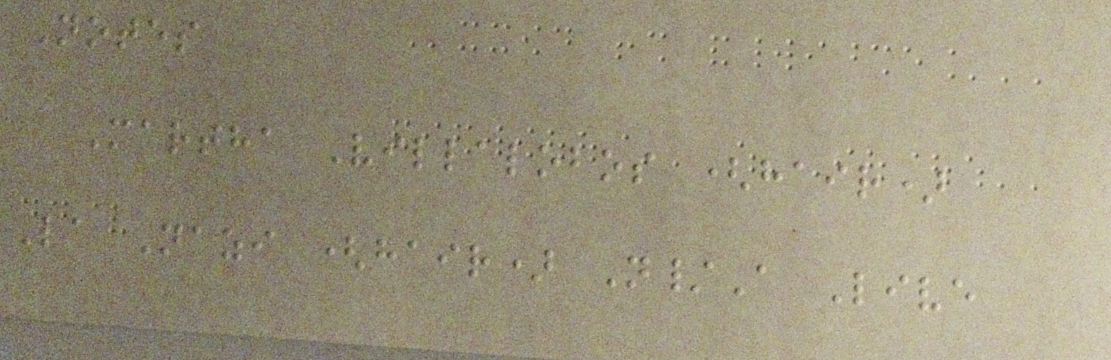Notes
Martha Villalobos (hair)
La Nazi (hair) N/A Live
